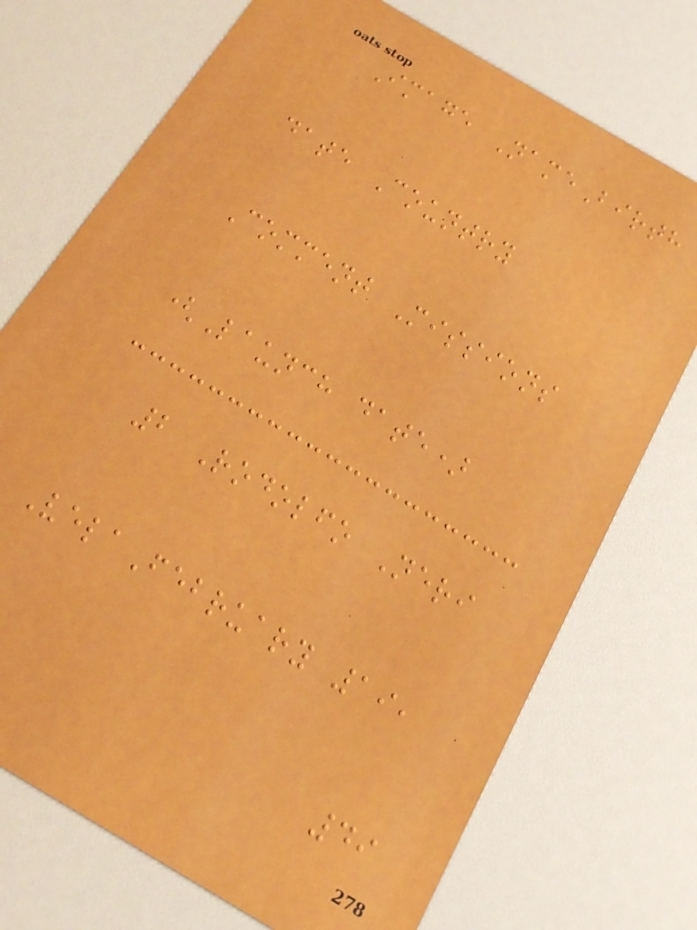Image NameBirth
date Country
Comment Missions
(Launch date)
2 Rodolfo Neri
VelaFebruary 19,
49
